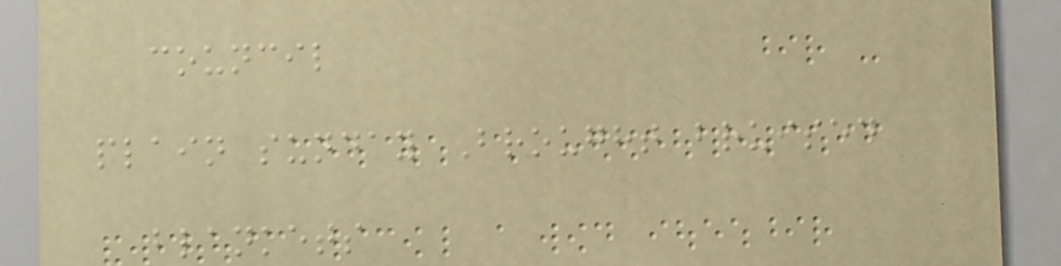council
plain sunday Brought bruised
blankets
